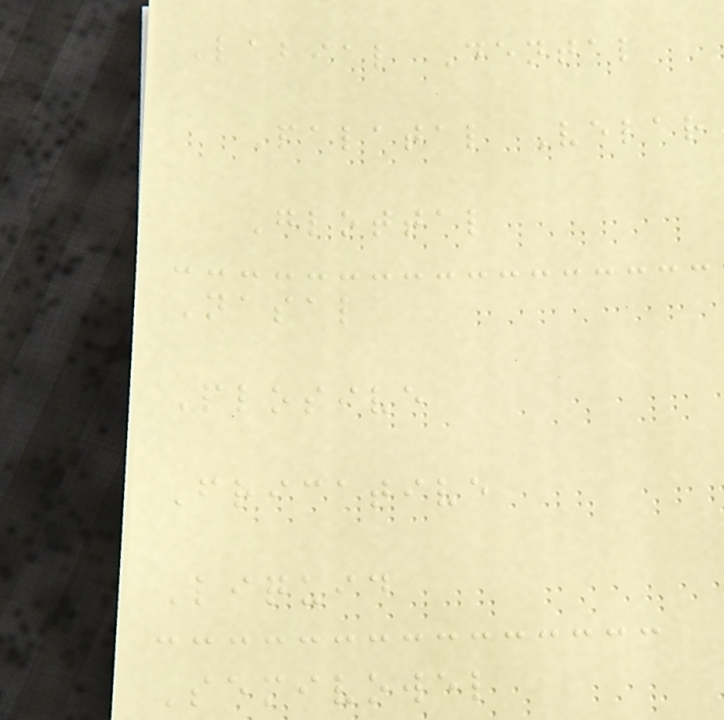Labial Dental
Palatal Velar
Glottal
Nasal
Plosive
Fricative
Liquid
Semivowel
